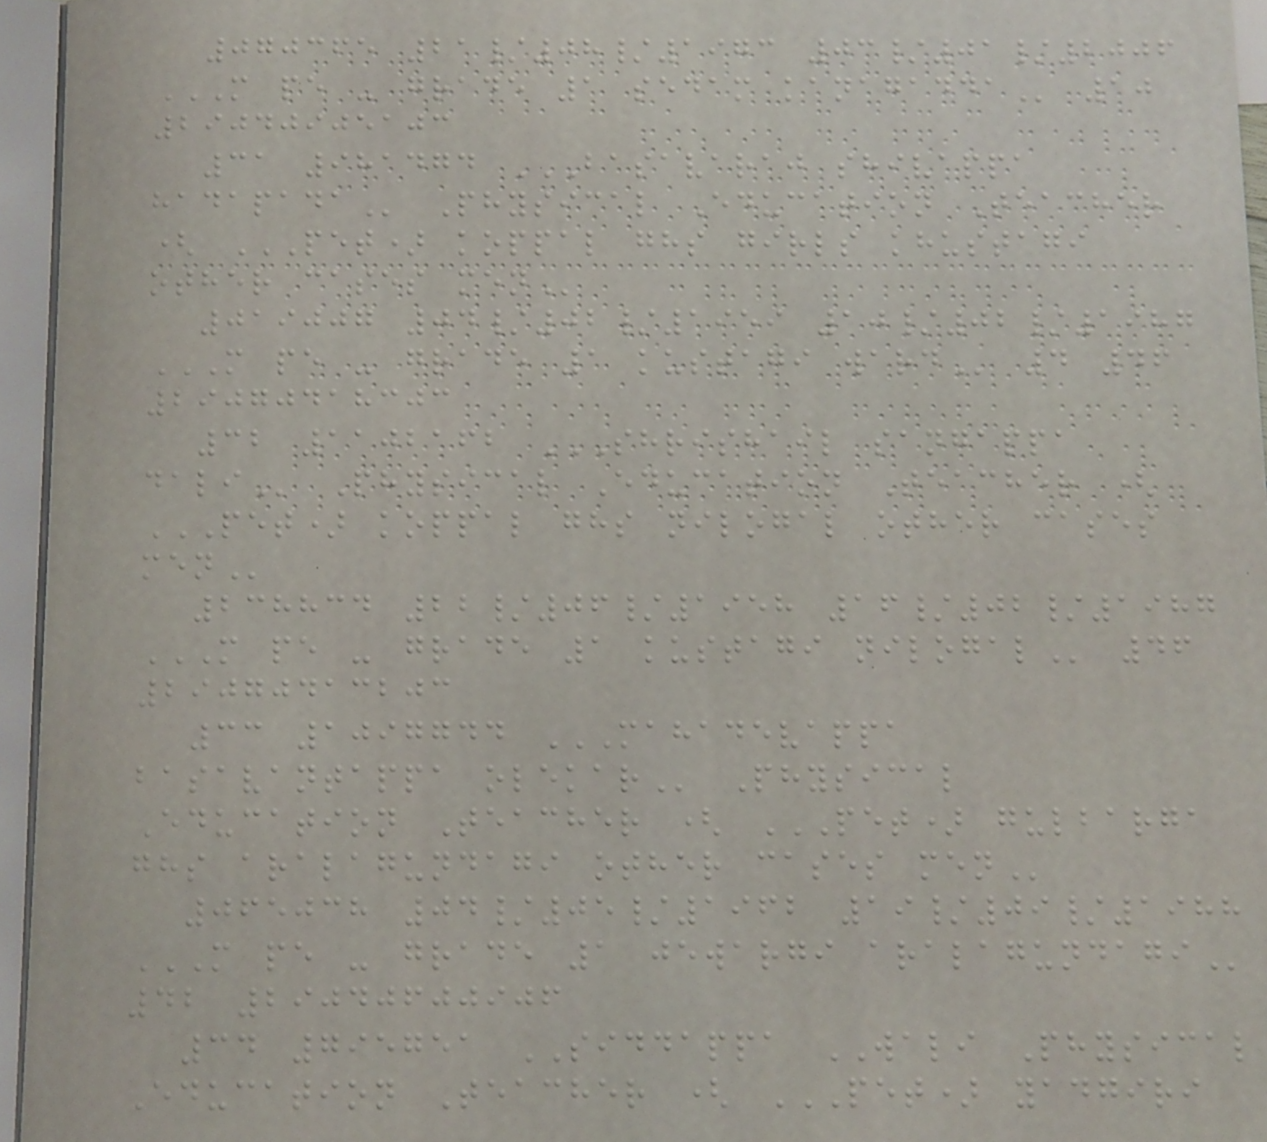070365 21/08/1973 03/01/2006
M PE - GRADE 1 SEDAM KANAGADDA 10
29040905103
31 981474 BASAVARAJ SHIVAPPA
HADAPADA Physical Education Teacher
( PET) KOPPAL GHS GIRLS KHUSTAGI
OTHER CASES MEN
019007 04/02/1959 10/02/1987
M PE - GRADE 1 KUSTAGI WARD 4 46
29070418303
32 1102162 SHRISHAIL SANGAPPA
DALI Physical Education Teacher (
PET) KOPPAL GHS NILOGAL OTHER CASES
MEN
238834 22/06/1958 16/02/1987
M PE - GRADE 1 KUSTAGI NILOGAL 46
29070413203
33 1097744 MAHADEVAPPA
BASAVANTAPPA OLEKAR Physical
Education Teacher ( PET) GULBARGA
GHS ARALAGUNDAGI OTHER CASES MEN
065038 04/05/1962 19/09/1988
M PE - GRADE 1 JEWARGI ARALAGUNDAGI
42 29040600906
34 795751 SIDDAPPA WALI Physical
Education Teacher ( PET) YADGIRI
